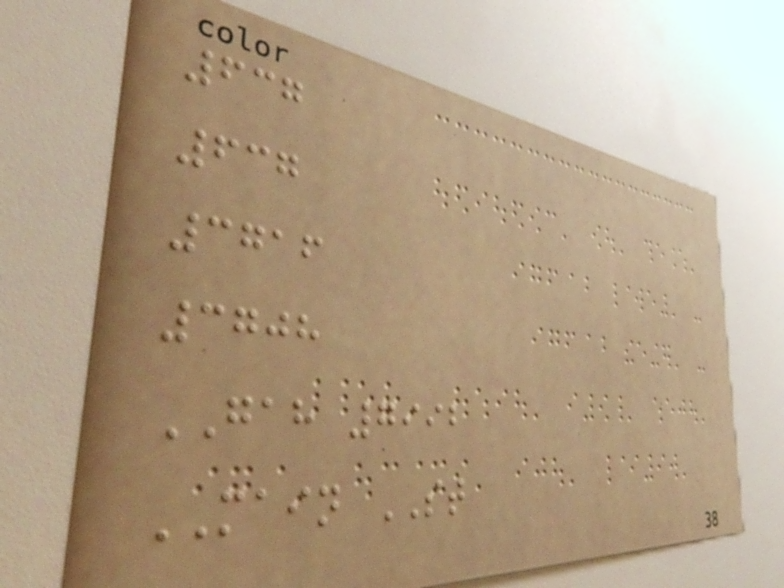637
637
3716
3708
GAH 7992
MAIN ST
